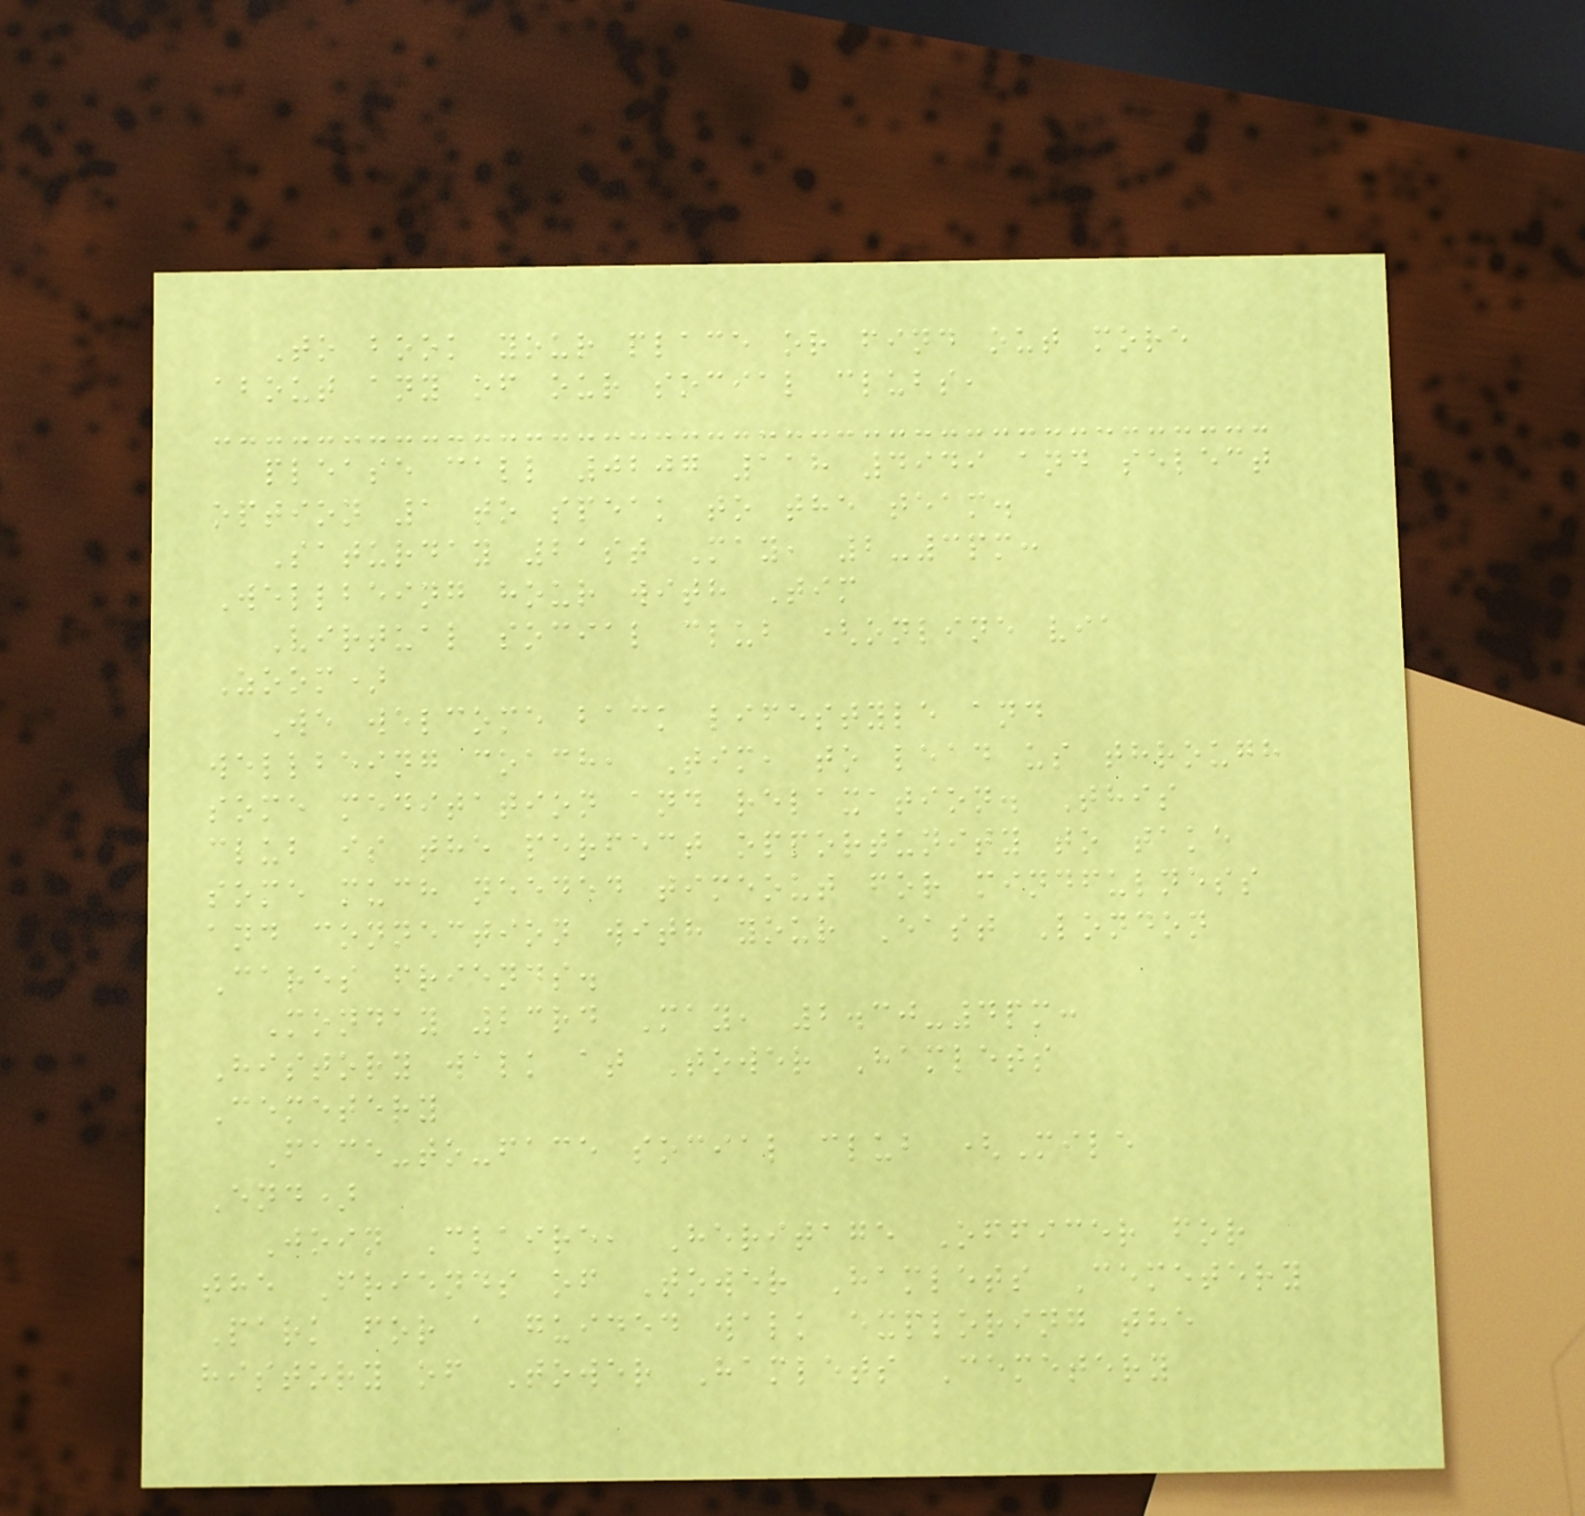To book your place or find out more
about any of our social clubs,
please call 0207 118 4949 and select
option 1 to speak to the team.
Saturday 21st May, 2-3pm:
Wellbeing hour with Tim
Virtual social club (online via
Zoom)
We welcome back lifestyle and
wellbeing coach, Tim, to lead us through
some meditation and relaxation. This
club is the perfect opportunity to take
some much needed timeout for mindfulness
and connection with your East London
Cares friends.
Monday 23rd May, 2.30-4pm:
History walk at Tower Hamlets
Cemetery
Face-to-face social club (Mile
End)
Join Claire, Heritage Officer for
the Friends of Tower Hamlets Cemetery
Park for a guided walk exploring the
history of Tower Hamlets Cemetery
